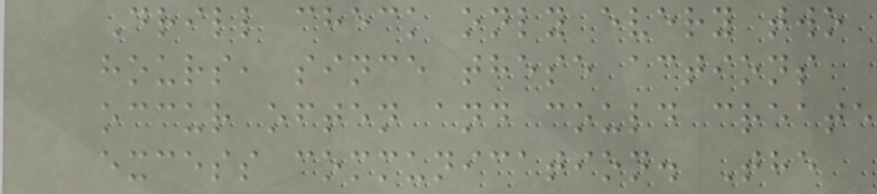Drill check only every two
hours, since these actions
occur often and could create
excess communication. The
